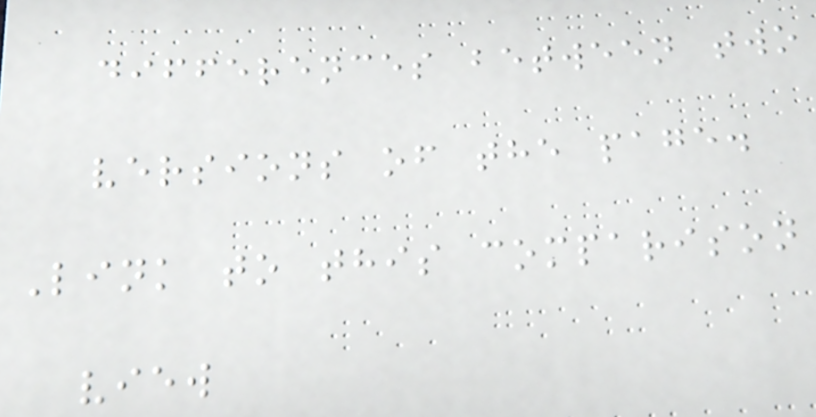differences between two
versions of the page.
Link to this comparison
view
